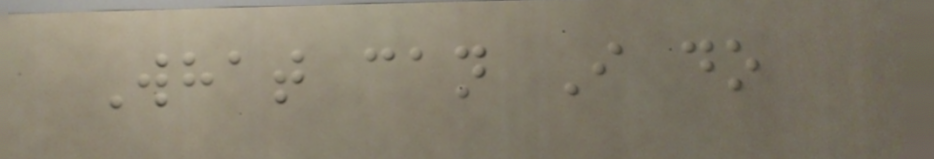What can I do
